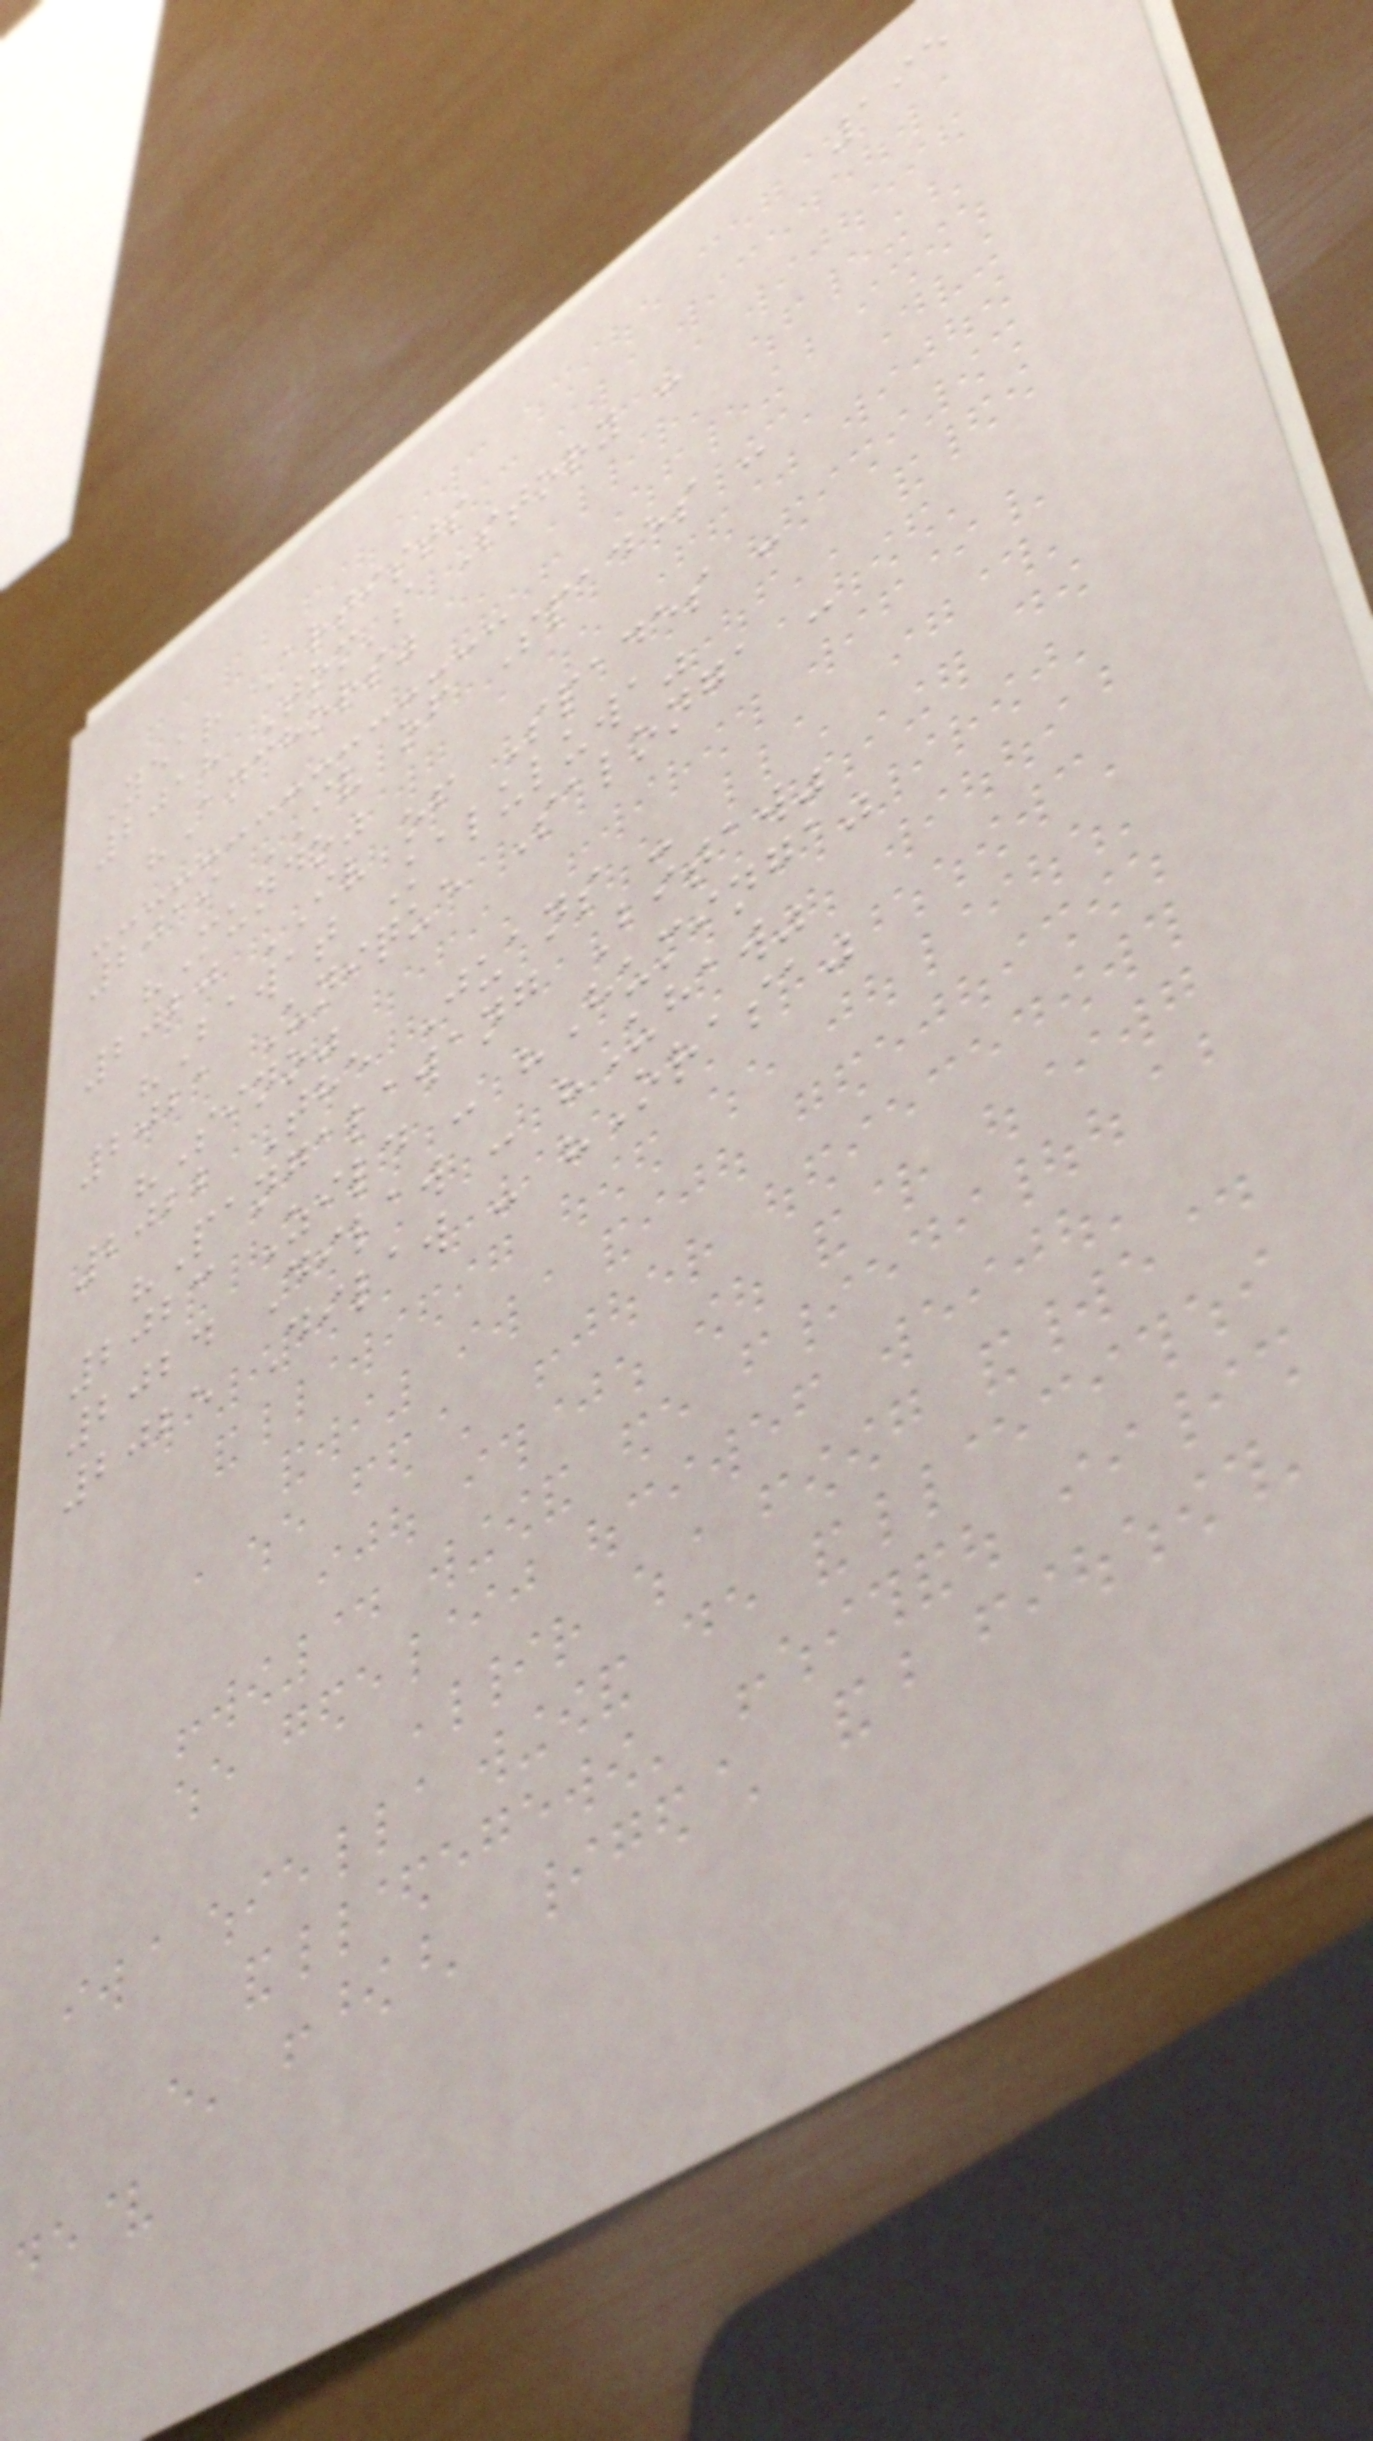195
Year Artists
2018 Tom's Story -
"Anchors"
2019 IV of Spades -
"Mundo"
2020 IV of Spades -
"Bawat Kaluluwa"
2021 Unique Salonga -
"Sino"
2022 The Juans -
"Pangalawang Bitaw"
2023 Zild - "Huminga"
2024 Dilaw - "Uhaw"
2025 Dilaw - "Orasa"
